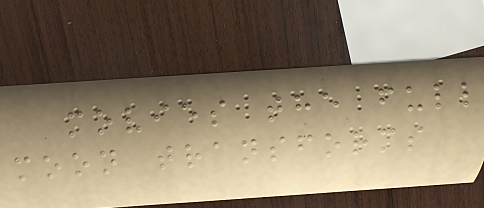movies the full
moon transforms
